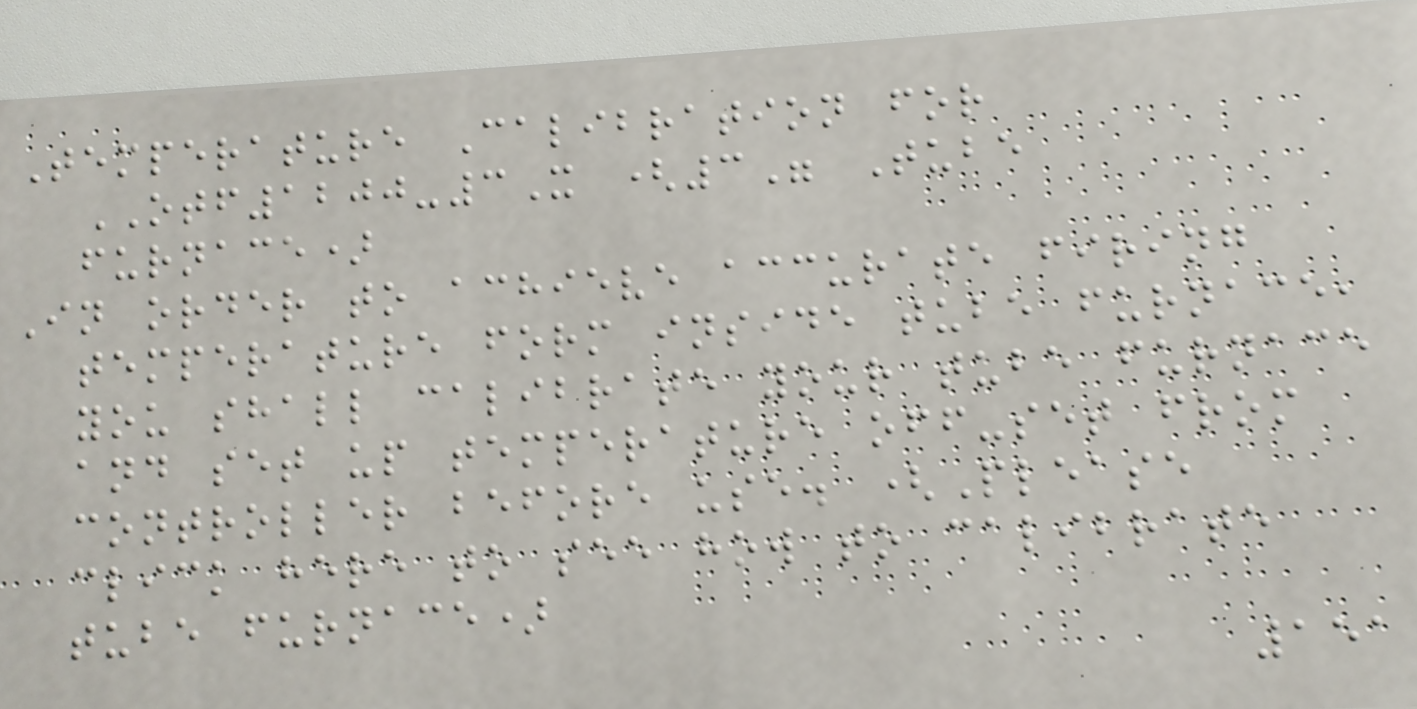Temperature Calibration for
OTF1200-3X (3" Tube
furnace)
In order to achieve accurate firing
temperature form inside tube furnace,
you shall calibrate your tube furnace
and set up temperature off-set from
controller before use. (Please
click here to see how to calibrate
tube furnace)
151
